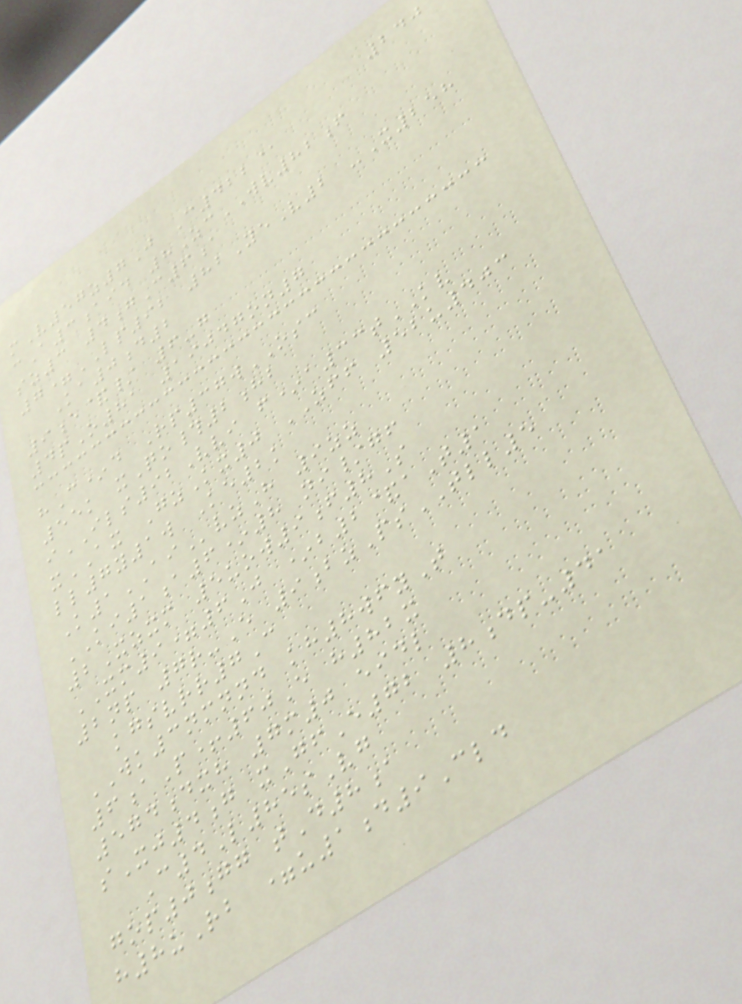240
mV57z7J C422@
cA3aid 8ZcWV82f
sz3 4gC6a
7=LP92 82YeV2 -X258
Ka0d2
9e&/ 6-g
4pO81 19047on7
hC*d Rp37wOSC
55k xQo#2hb
iILS92Vvi f*a33tKV
xAX GzKx0 ZFF 52u403
ll7y1w Ke2k
K1AIvzH 9zz
KI1a6*8 ni/gf
2Xzxm 5uow9f8S
XM9=6J *b2&aT1
2np 7r-E 9bzPsTLL5
kgsvrr7C
WK3nmnnd kh8wfyT
6aP+60E h82x
574dxh 7m0 eidl
sXj4g xGfE72 8dp-41
C4L85sVg
gop0gg tD8a
h8uRb =u1d9Cld
